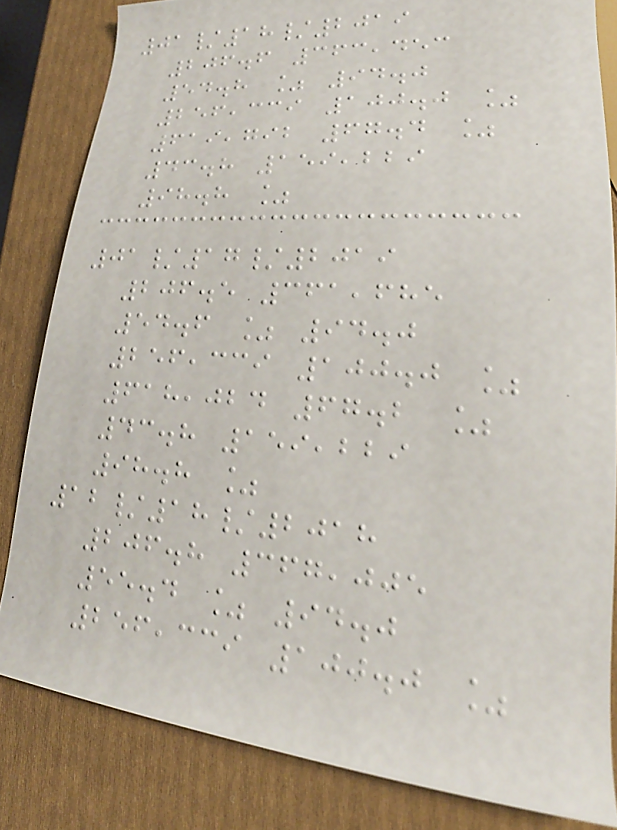01/18/2019
206.6 363,453
54.8 % 94.0
256,339 100.0 %
619,792 67.4 %
43.8 159,229
98.8 %
01/17/2019
206.5 361,685
54.6 % 94.0
256,339 100.0 %
618,024 67.2 %
43.8 159,229
98.8 %
12/18/2018
206.8 367,005
55.4 % 94.0
256,339 100.0 %
